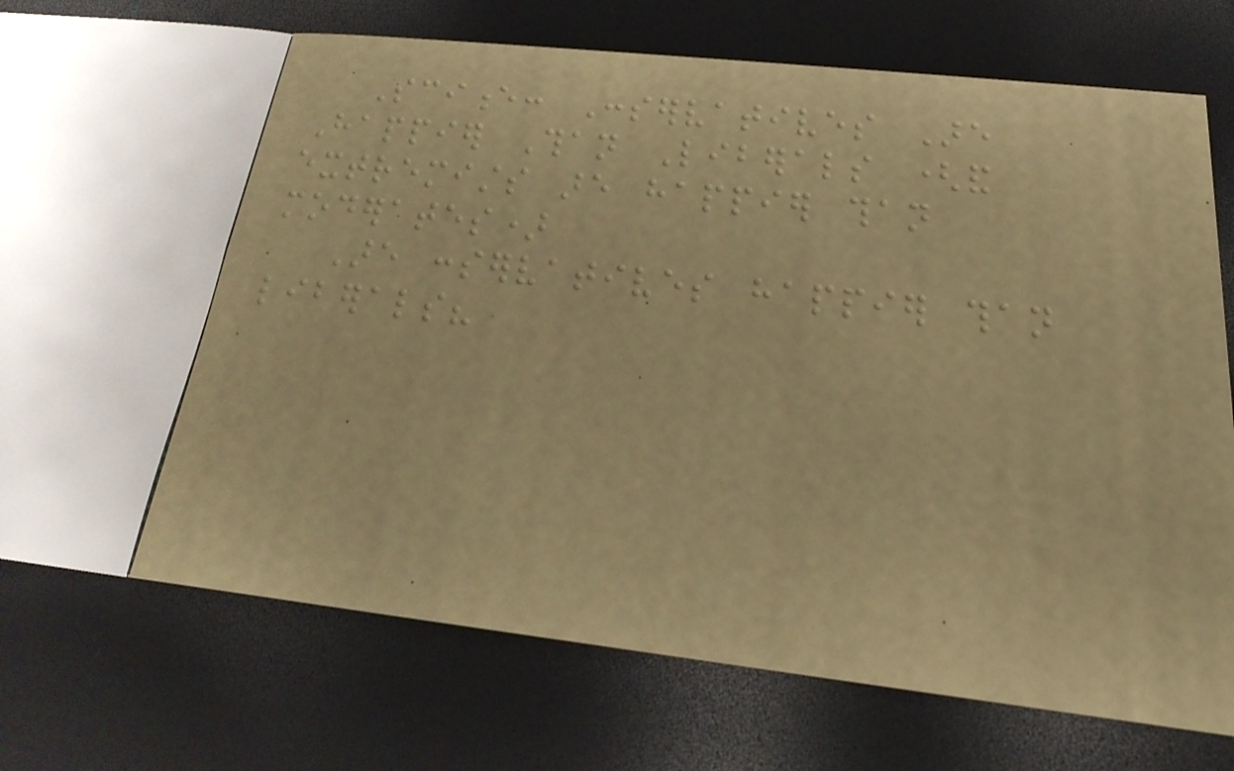Science: Conservatives Are
Happier Than Liberals (and
extremists are happier than
moderates)
Are conservatives happier than
liberals?
